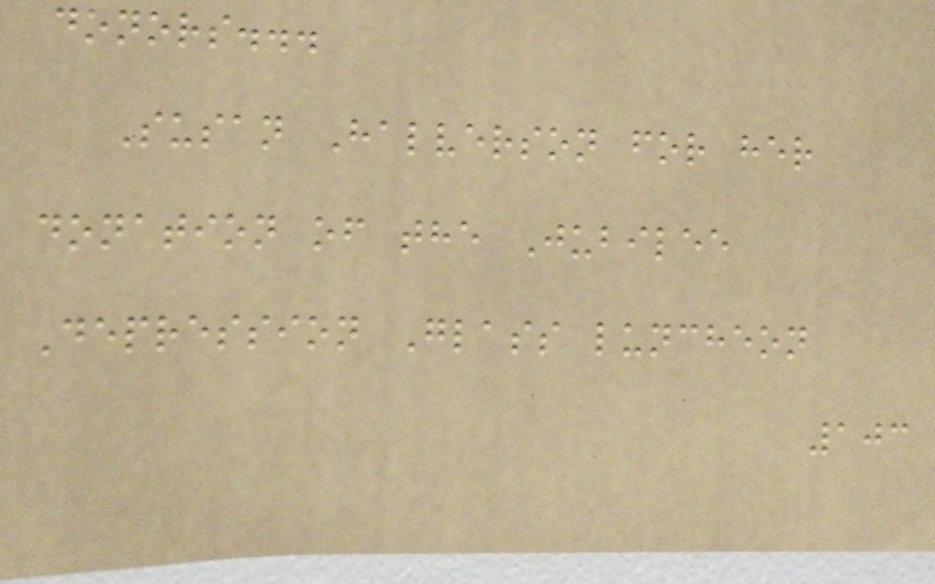donors...
Susan Halverson for her
donation of the Jubilee
Depression Glass luncheon
103
